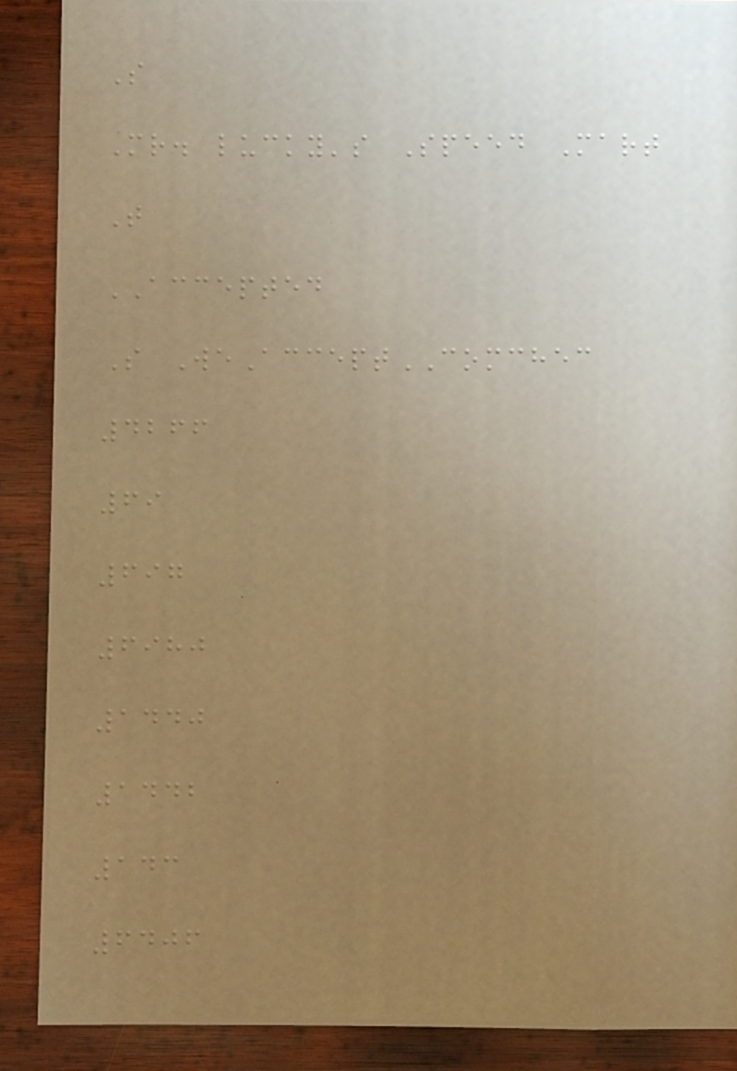S
Mr. lucky's Speed Mart
T
ACCEPTED
S WeAcceptCOMCHEC
4266
69
697
6980
1440
1442
143
6406
